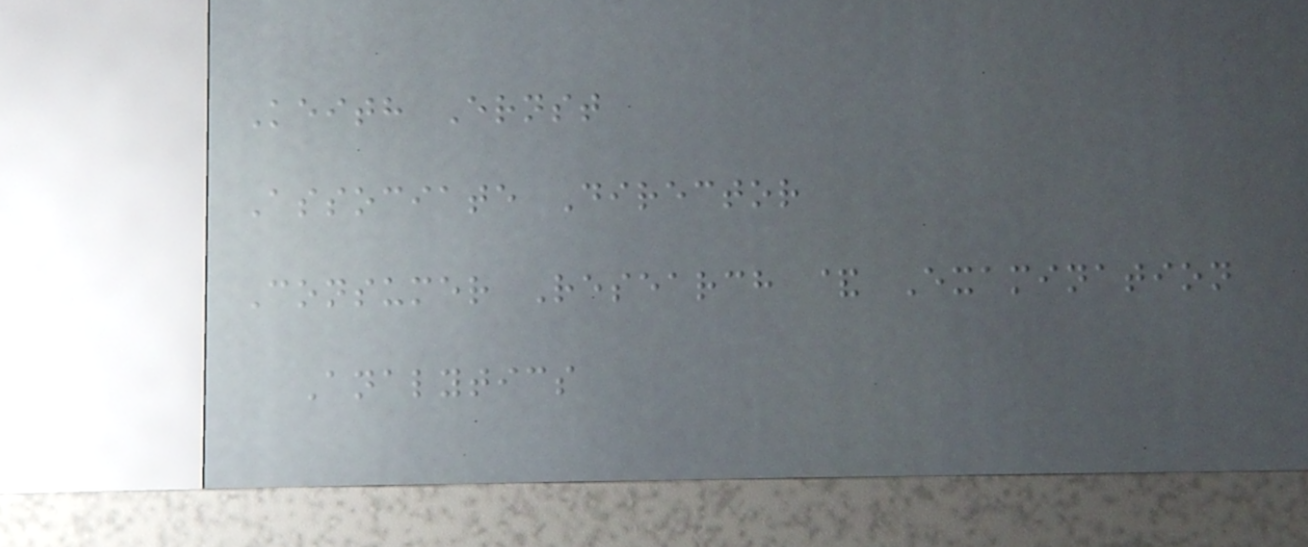Keith Ernst
Associate Director
Consumer Research & Examination
Analytics
